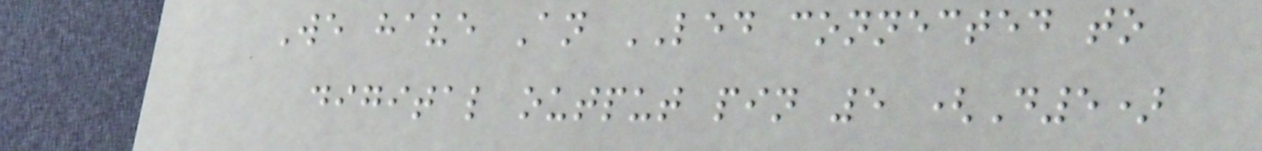We have An LED connected to
digital output pin 5 (D5)
